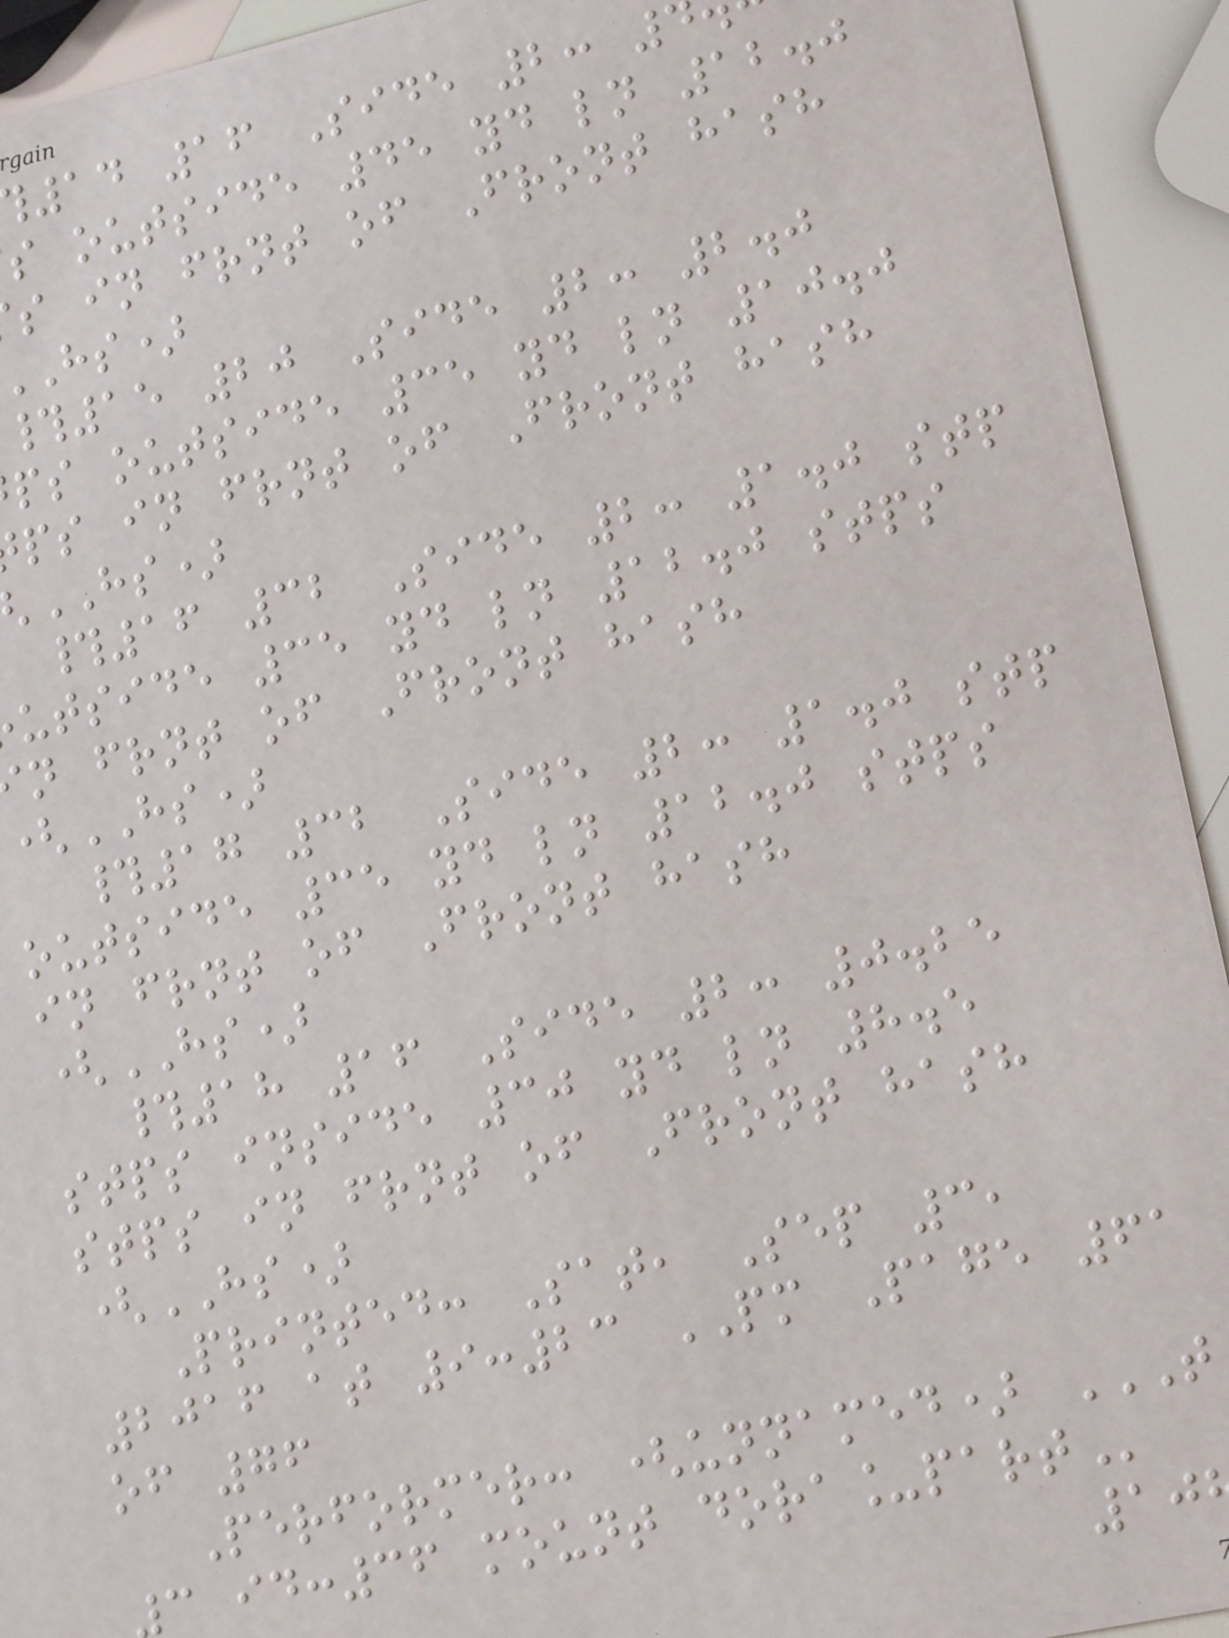14 16 Side 2:
s outside 45 yd ln 12.0
s in frnt of Front hash
hs)
#15 20 Side 2: 2.0
ps outside 35 yd ln 10.0
ps in frnt of Front hash
HS)
#16 32 Side 2: 1.0 stp
utside 35 yd ln 12.0 stps
n frnt of Front hash
(HS)
#17 32 Side 2: 1.0 stp
outside 35 yd ln 12.0 stps
in frnt of Front hash
(HS)
#18 16 Side 2: 0.25
stps inside 30 yd ln 8.5
stps in frnt of Front hash
(HS)
Printed: Sat, Sep 3,
2016 at 9:23 PM Page 61
of 76
Performer: (unnamed) T
c id:36 mount
